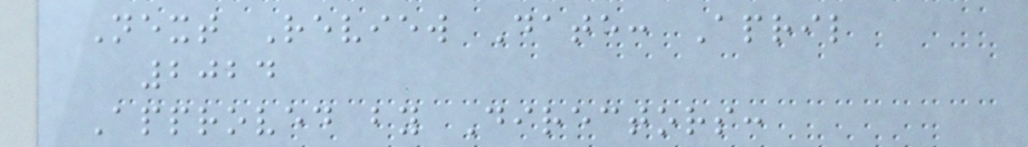Next Review Date: April
2024
Approved by Directors:
